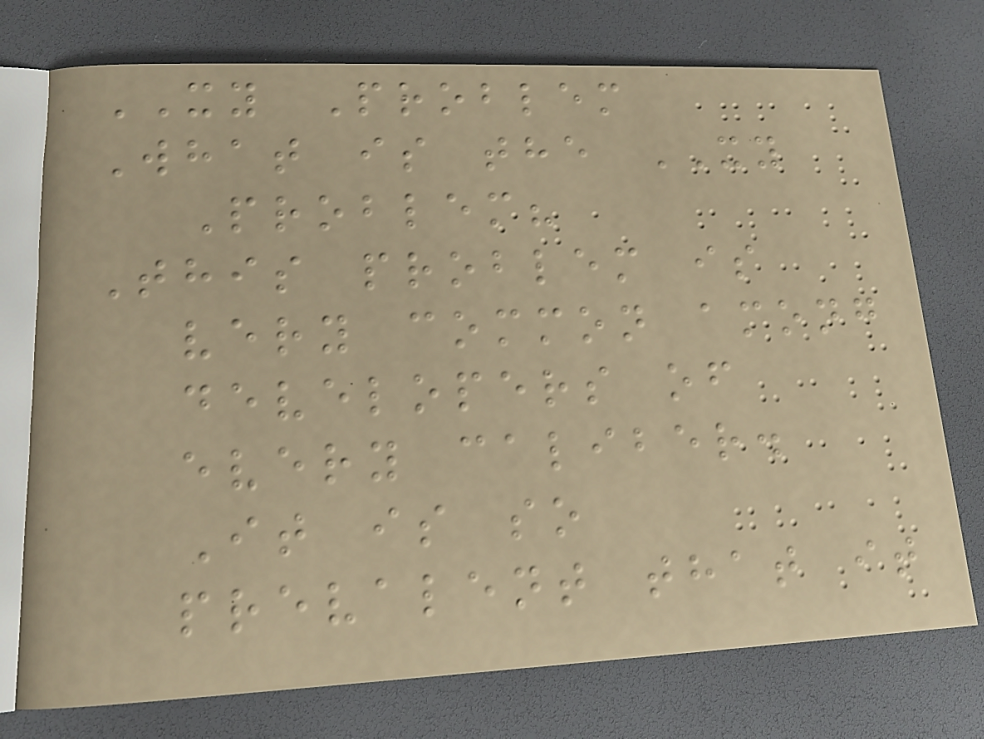XY Problem
What is the XY
Problem?
This problem is
very common among
developers of
every caliber.
It is so
prevalent that it
